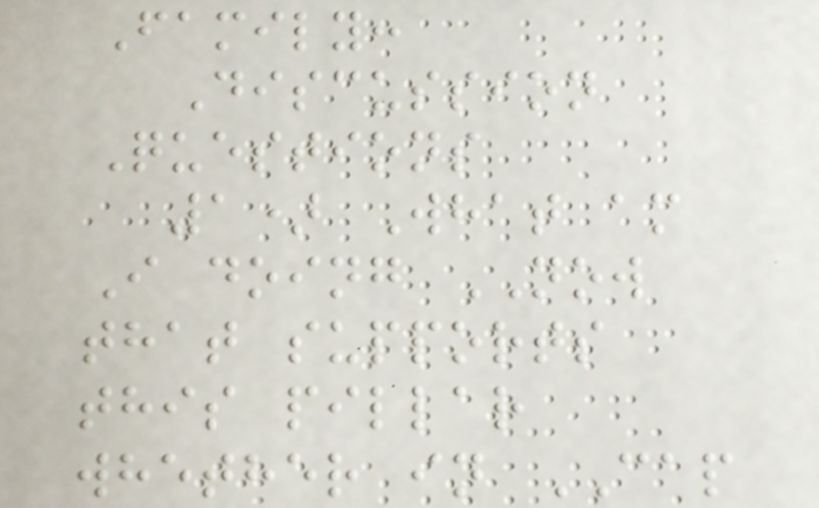Family:
Discussion
Questions
1) What am
I doing NOW
that supports
this pillar
whether in CAP
